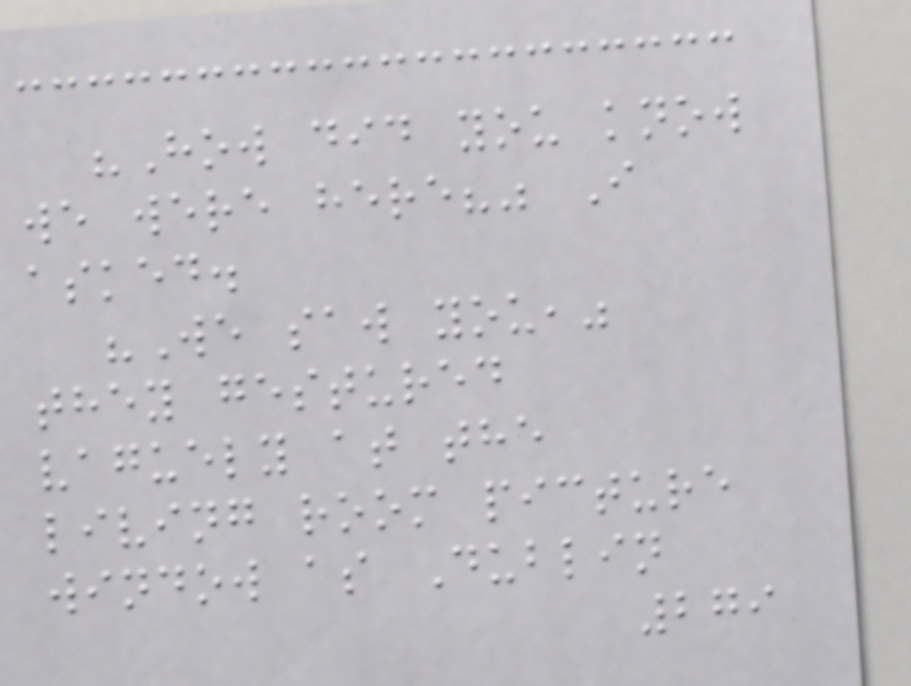"How did you know
we were here?" I
asked.
"We saw you,"
they gestured
vaguely at the
living room picture
window as Dublin
279
